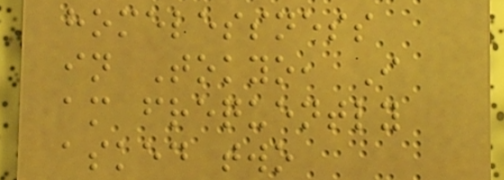homelessness
in Tokyo, I
am frequently
asked two
